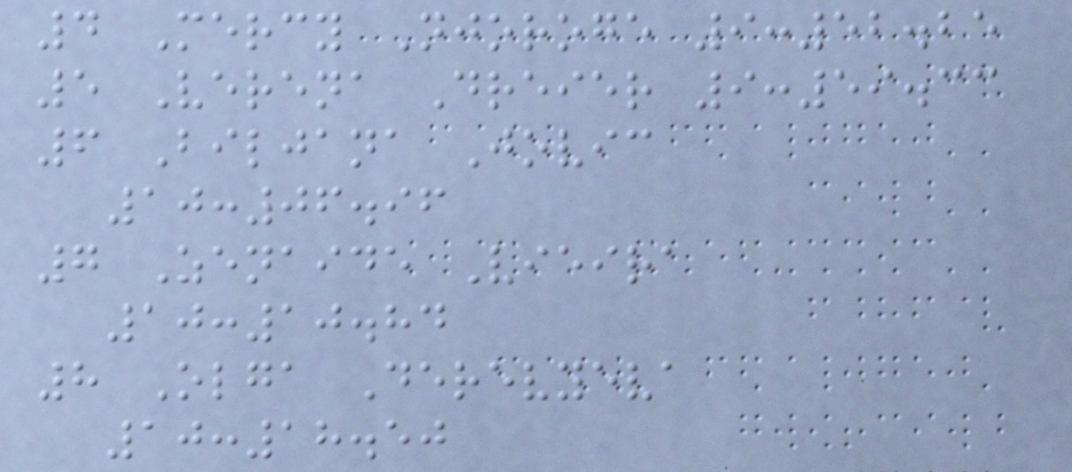4 Mercy Njoroge 9:52.25
5 Verena Dreier 9:59.33
6 Biljana Jovic
10:06.96
7 Zenaide Vieira
10:10.84
8 Olga Derevyeva
10:18.50
